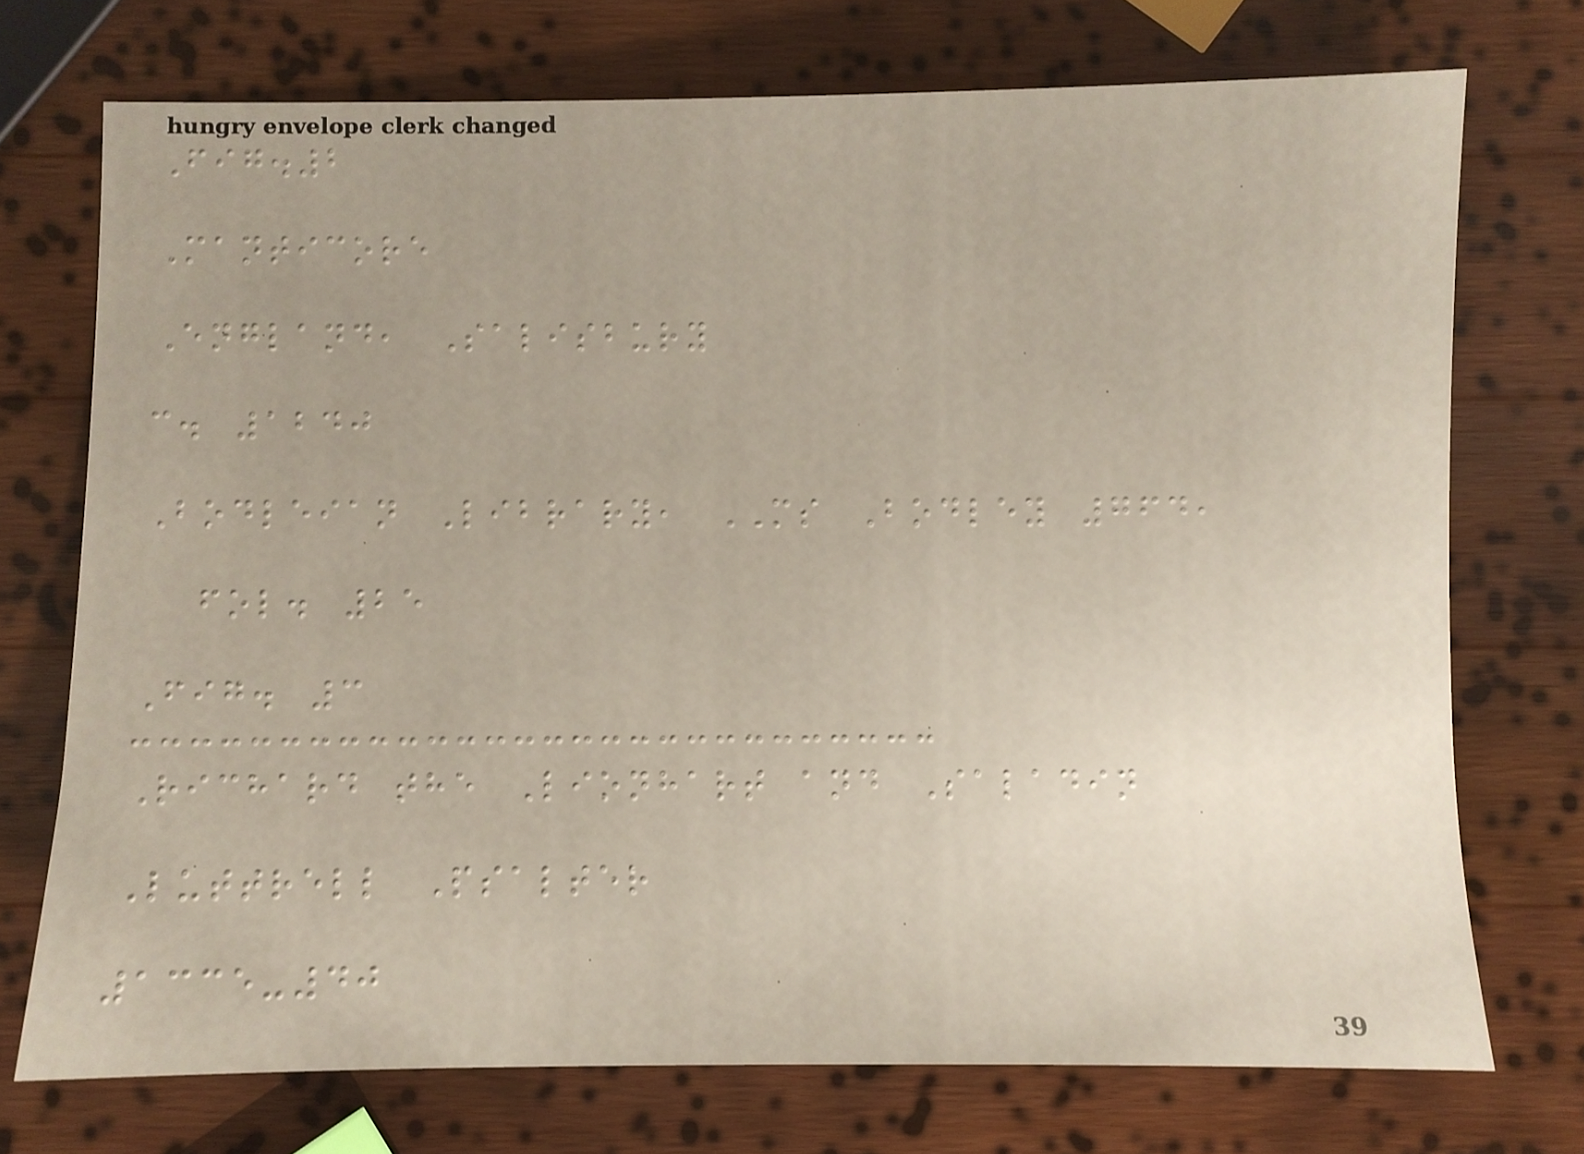Fig.2
Manticore
England, Salisbury
c. 1240
Bodleian Library, MS Bodley 764,
fol. 25
Fig. 3
Richard the Lionhart and Saladin
Luttrell Psalter
1335-40
